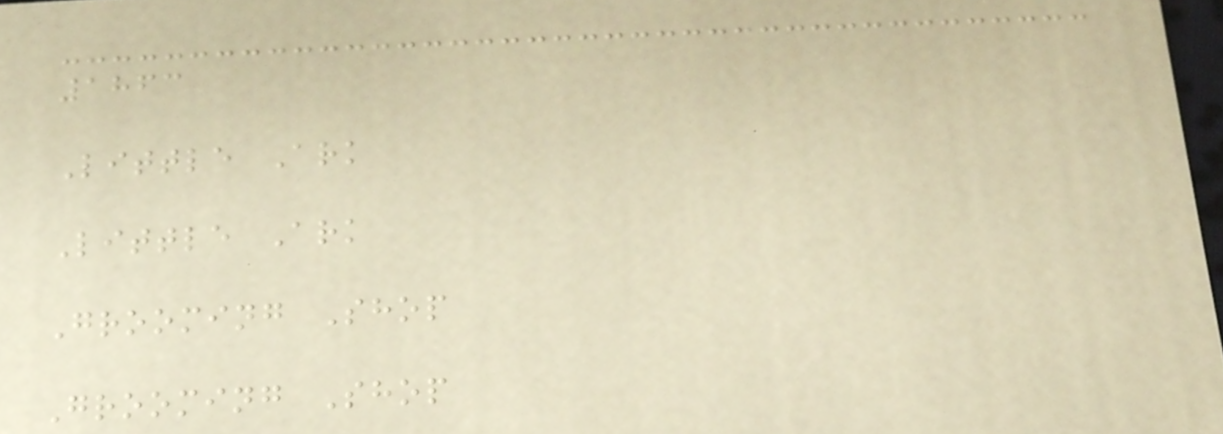1863
Little Ark
Little Ark
Grooming Shop
Grooming Shop
